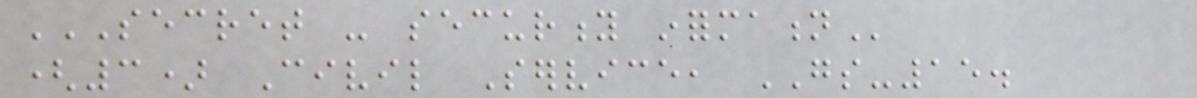SECRET - SECURITY INFORMATION
(3) Civil Service, GS-15.
